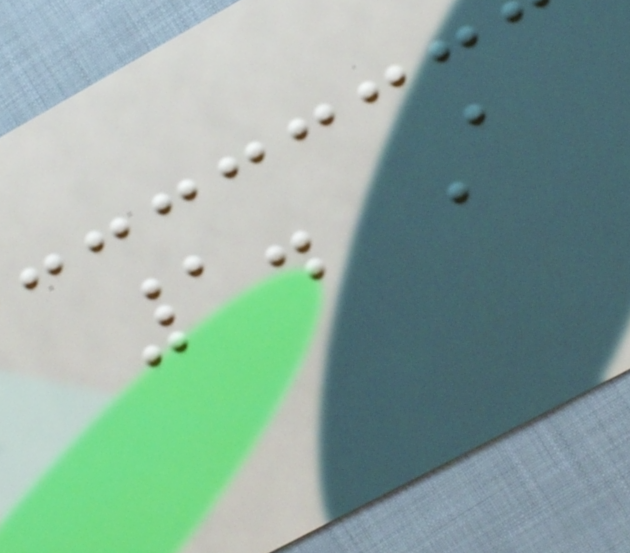1. A
